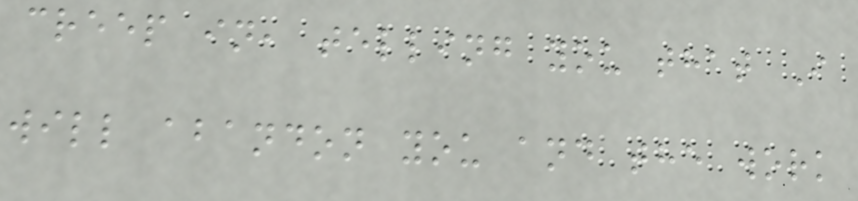creep in, telling you that I
will abandon you and the work
